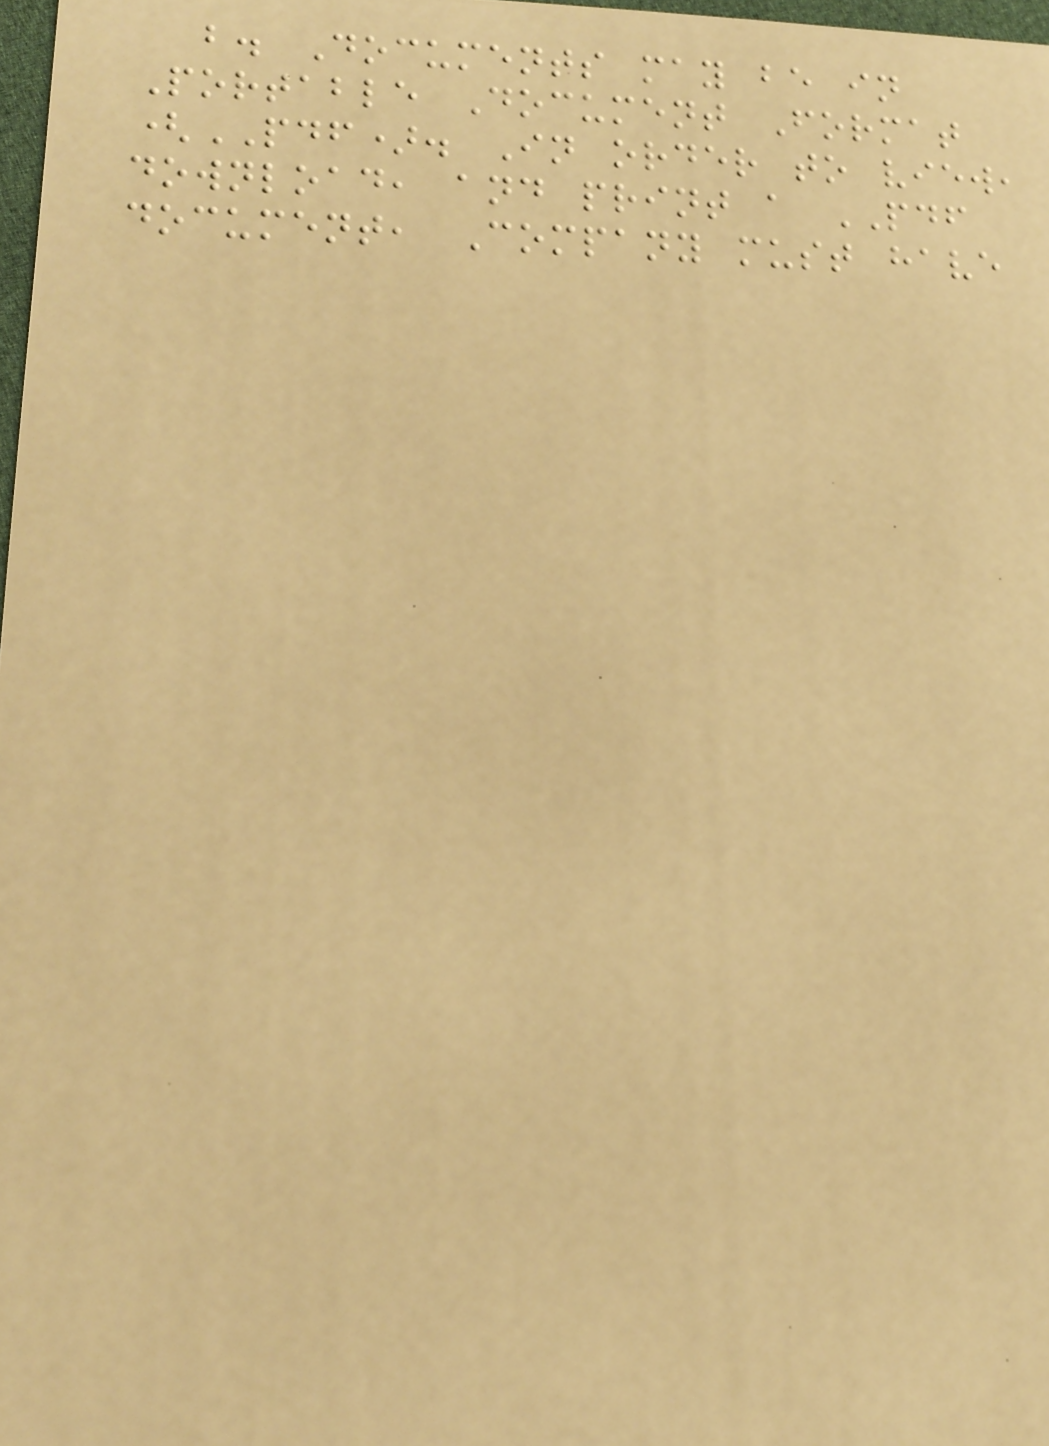b. Documents may be in
Portable Document Format
(PDF). In order to view,
download, and print a PDF
document, Company must have
